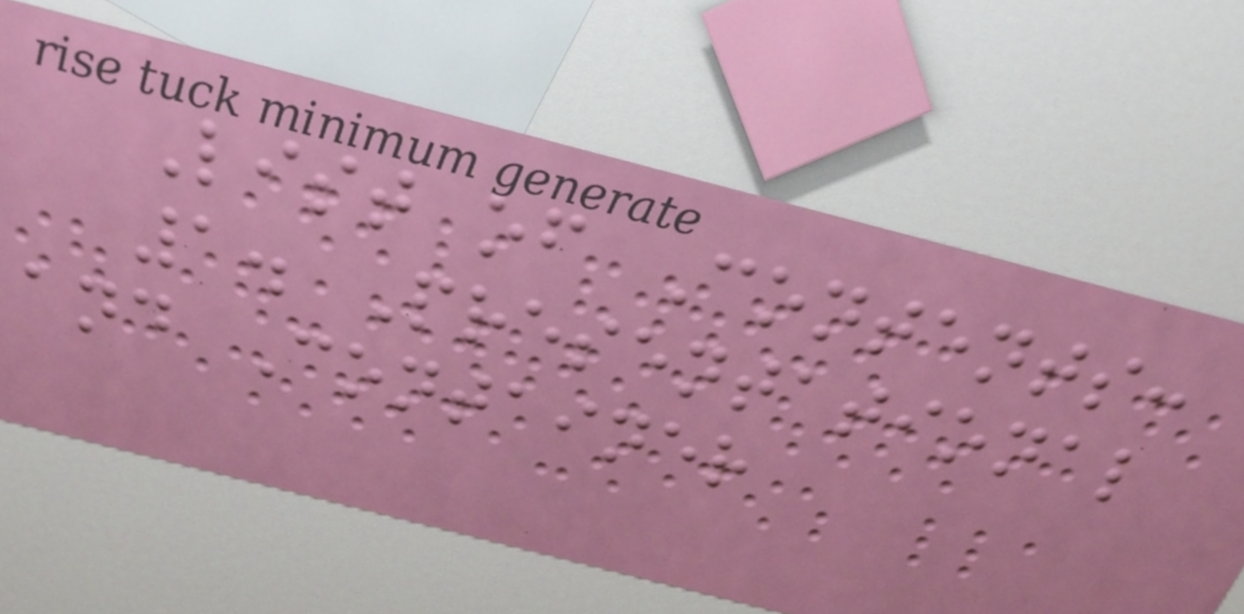List of Contents:
1. Presentational
and Container
